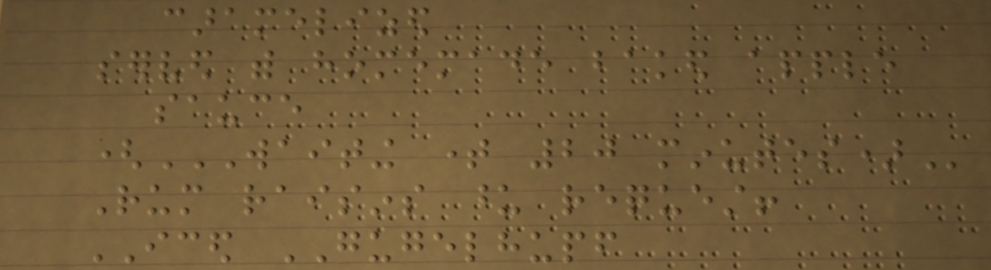caramelized
served with homemade baked apple
sauce
(WAITING TIME 20 MINUTES)
Rum raisins upon request!
ICED GUGELHUPF
